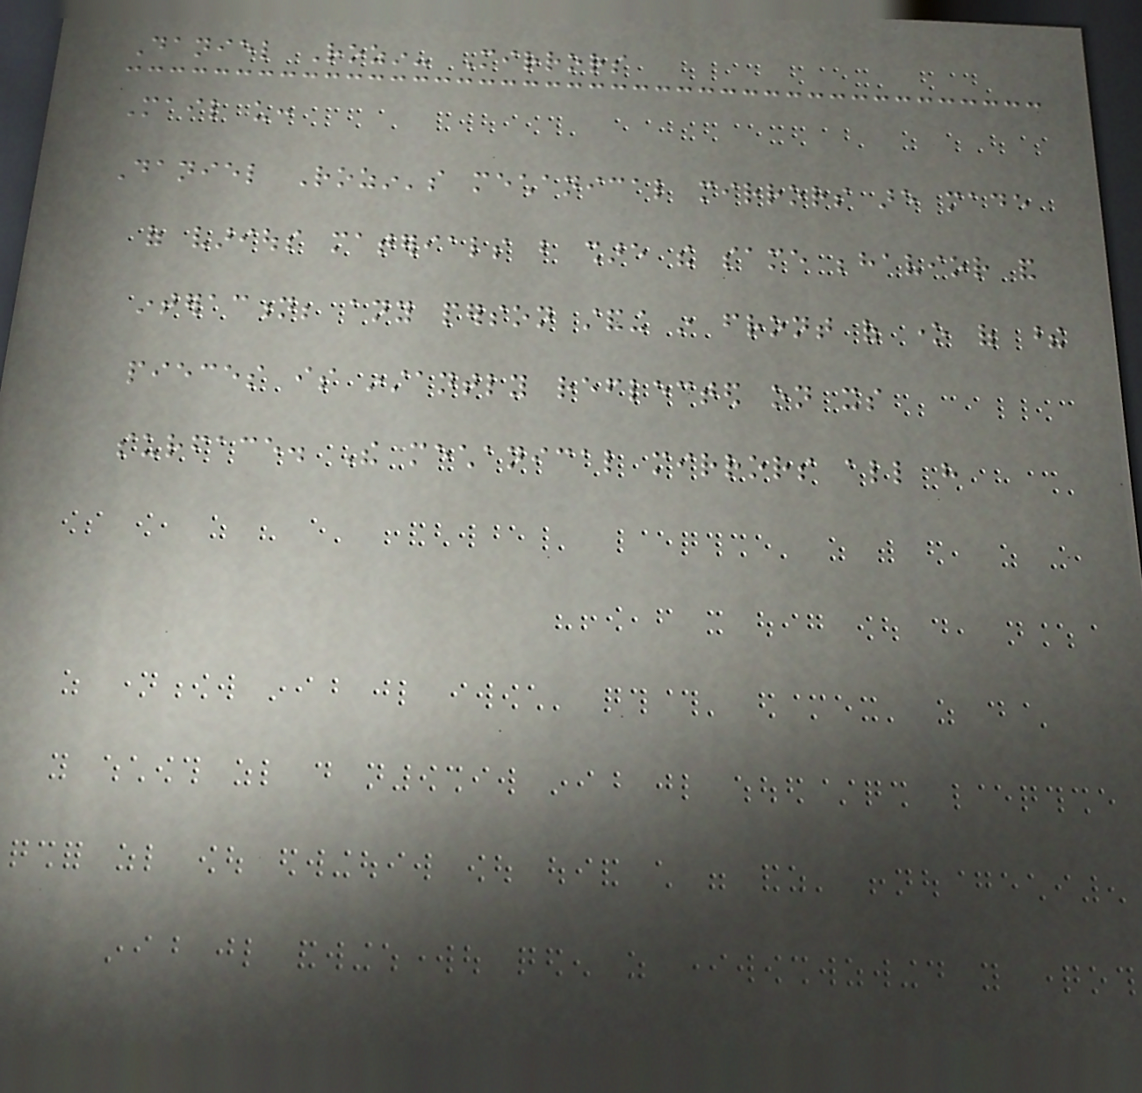Daniel Rozin- Mirrors
Mail us:
Daniel Rozin's mechanical mirrors are made
of various materials but share the same behavior and
interaction; any person standing in front of one of these
pieces is instantly reflected on its
surface. The mechanical mirrors all have
